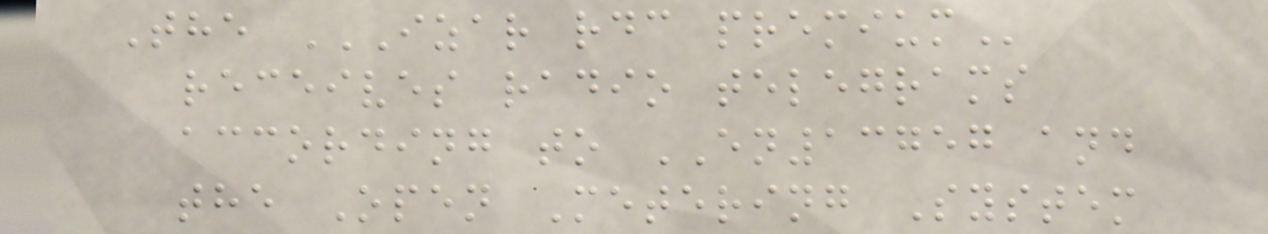The IZAR RDC PREMIUM
receives radio telegrams
according to EN13757 and
the Open Metering System
